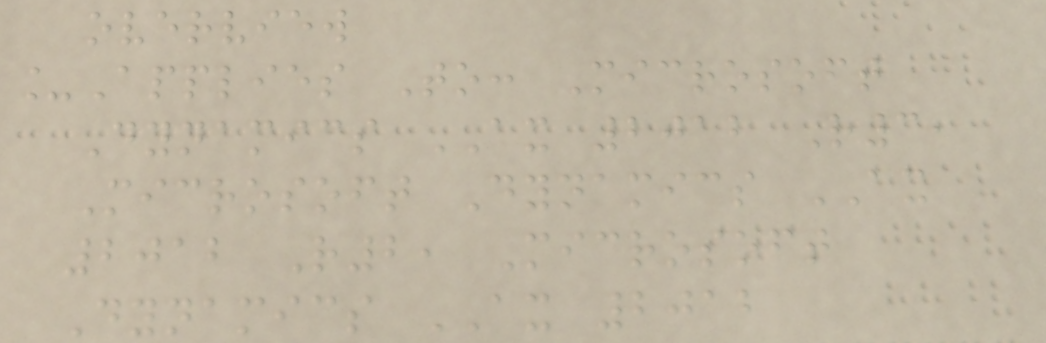overview
_Applies To: Microsoft
Dynamics AX 2012 R3,
Microsoft Dynamics AX
2012 R2, Microsoft
Dynamics AX 2012
